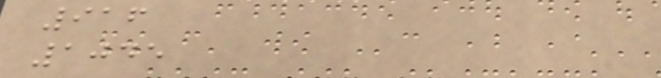916
1045
